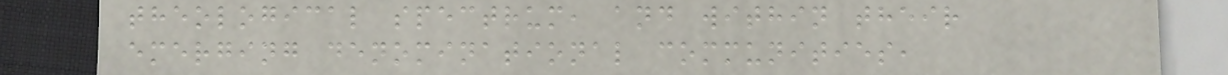theological spectrum, and within their
emerging denominational communities,
